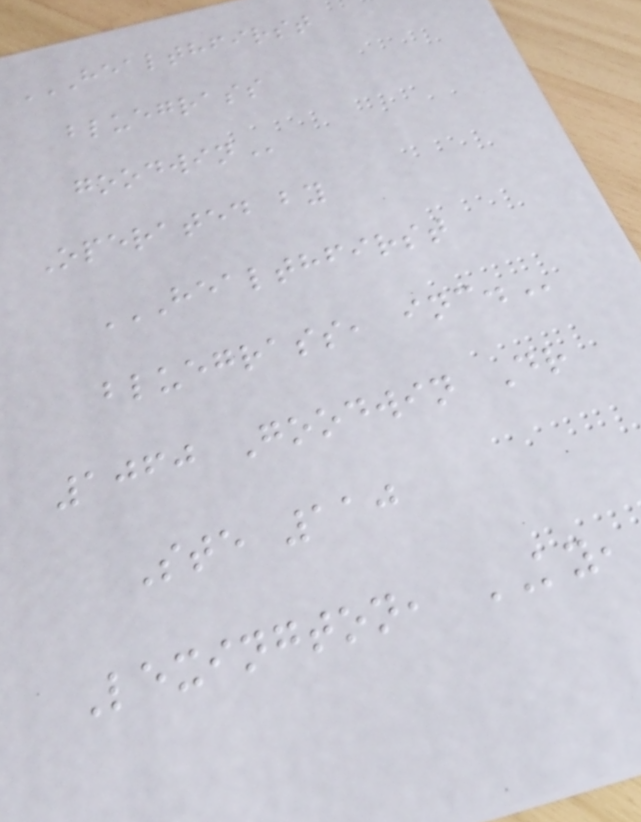HEALTHFIRST
BLUEGRASS
GOODWIN
Operated by
HEALTHFIRST
BLUEGRASS, INC.
1060 Goodwin Dr
Ste 110
Lexington, KY,
